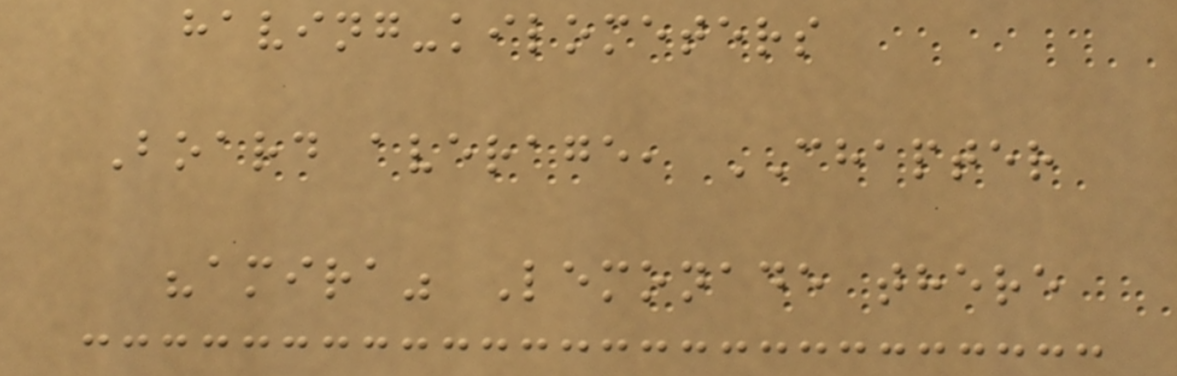having-kilometers
Board average, CHAPTER
"amira" Lemonade there
